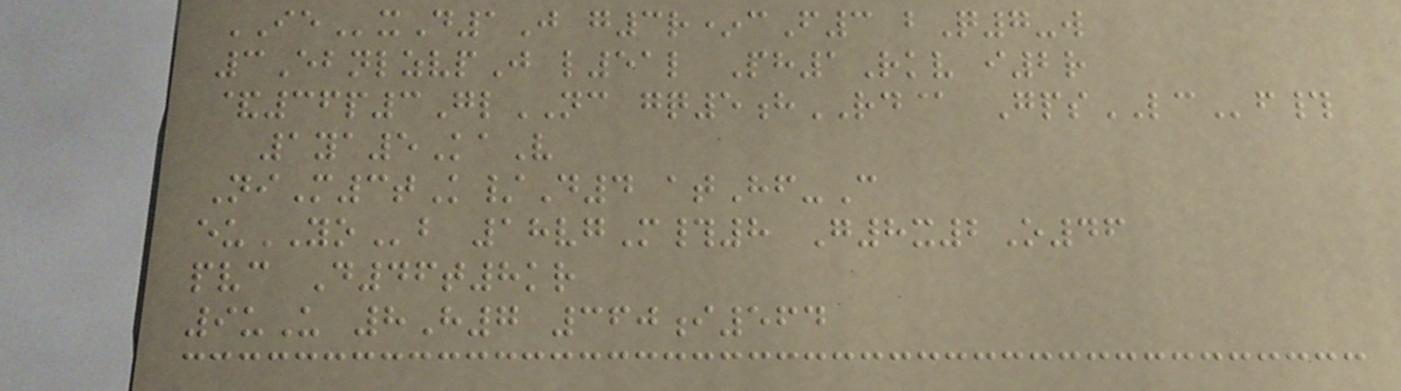IExD1J g3r*cF3 bQ7-w
3EbnlzvpJ l51l Ph1Rkv i2r
&36p3GlNC gq5hRD@ GpsLCf#
1ya5KaV
NiM3tK/D4 atHf-C
euYOb 18vgM#8 G8x2O46
pvc D46t8kr
9uU 8H7 360i564
